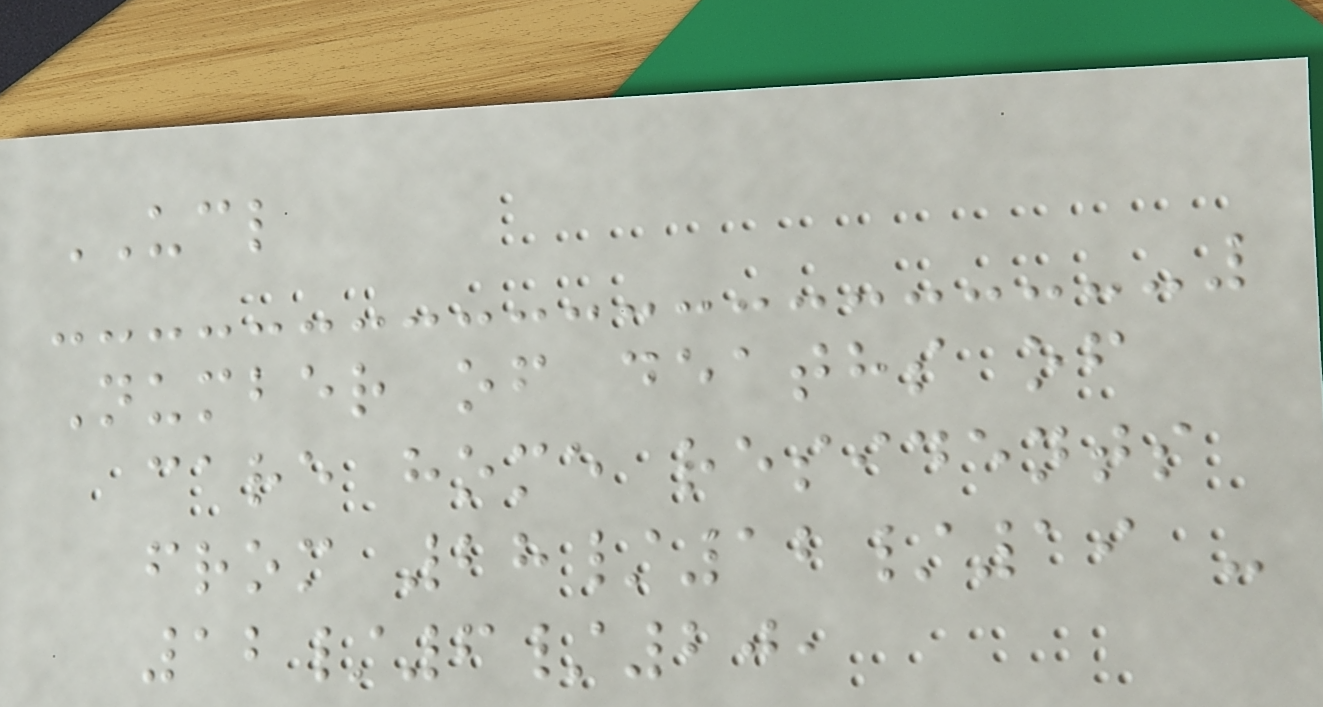UCL
Number of deaths of
care home residents
from 28/12/19 -
12/6/20,
